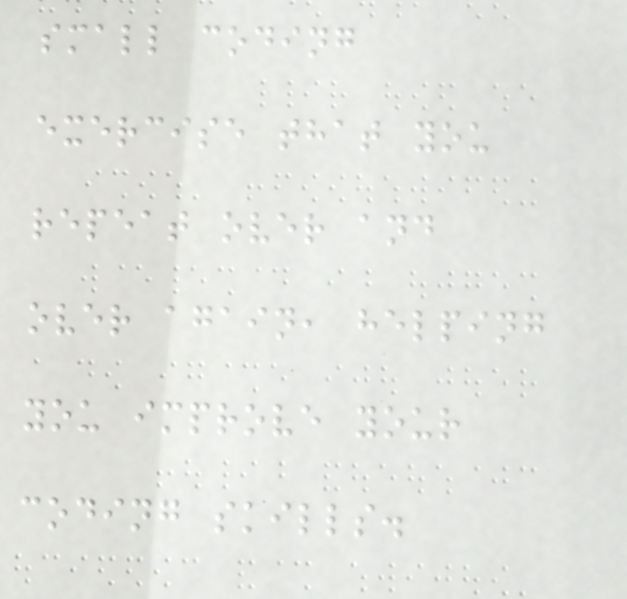small coding
exercise that you
repeat over and
over again, helping
you improve your
coding skills.
